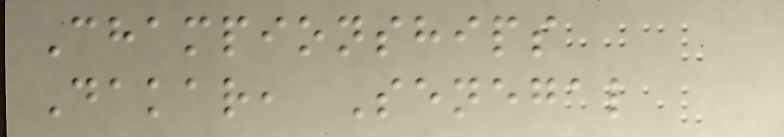Championships
Dakar, Senegal
